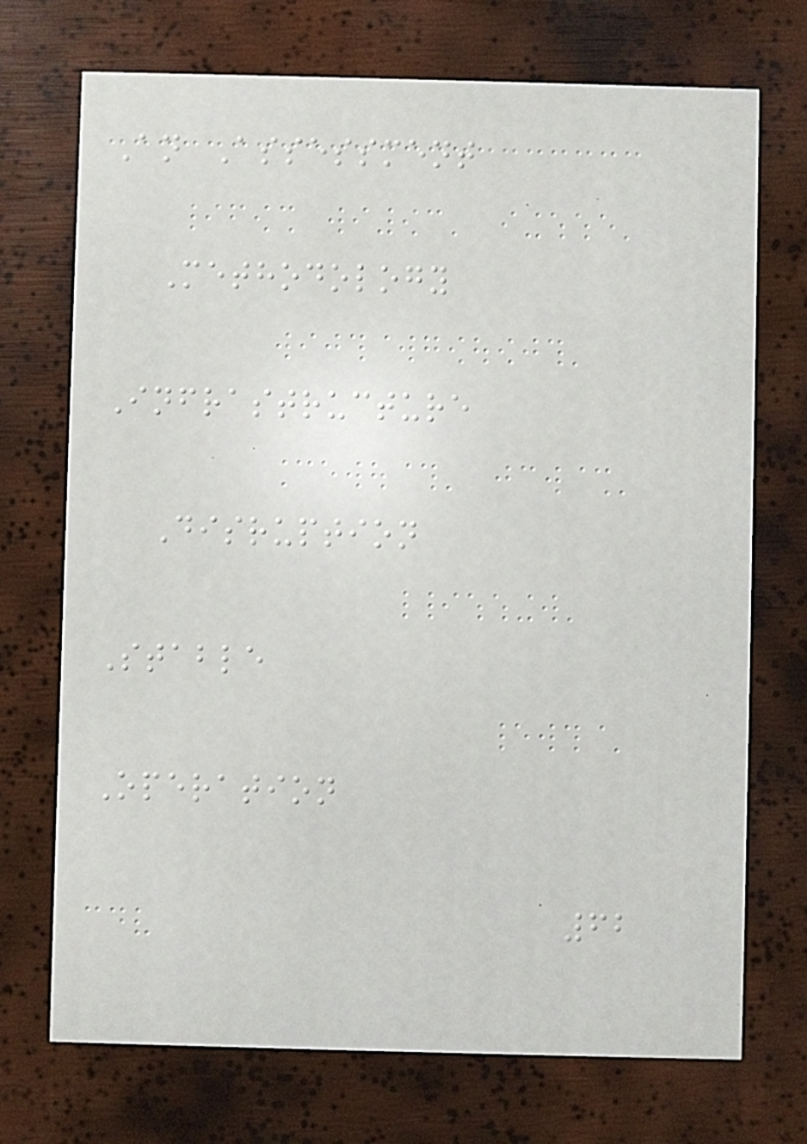An Assessment
Methodology
Infrastructure
Disruption
Stable
Operation
62
